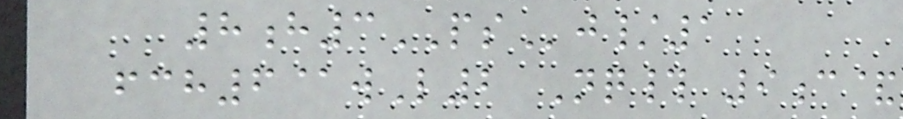8h3PSj/1
fch6@wL2 Nq# 9c&
